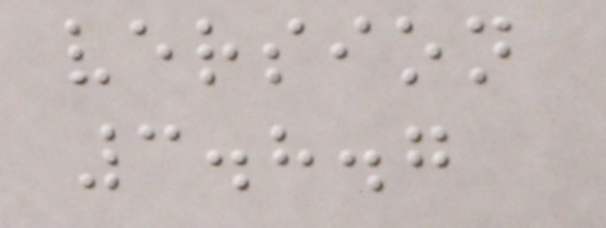version
3.8.7
